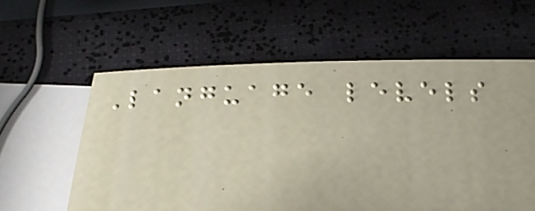Language levels
